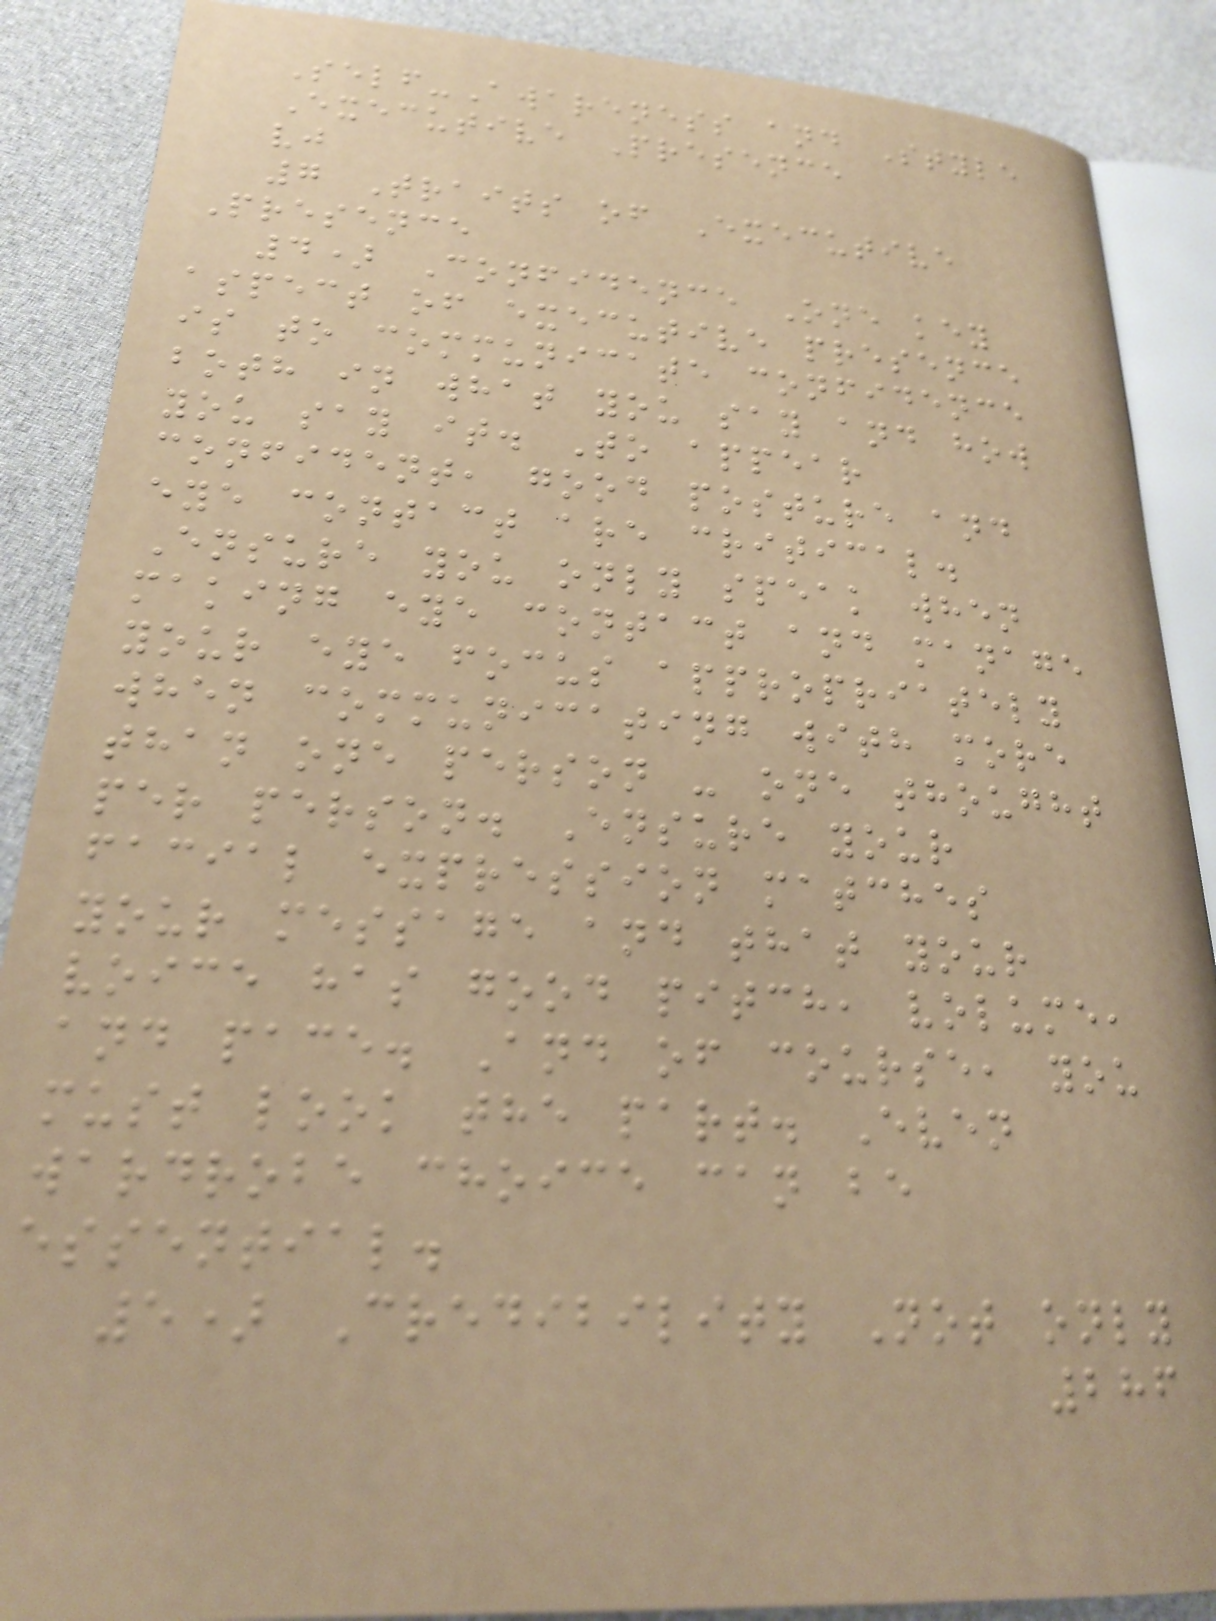Self-Awareness and Style
Executive Presence
vj
7 Traits of Executive
Presence
4) Confidence One key
aspect of executive presence
is to communicate confidence
both in what you say and how
you say it. To appear
confident, good posture and
eye contact are critical.
Ensure you only speak when
making eye contact and manage
your eye focus appropriately
when communicating with more
than one person - one thought
per person. Ensure your
facial expression matches
your message and that your
voice has good pitch, volume,
and pace. And of course, you
must look the part. Even
wardrobe choice can be
essential.
5) Credibility Not only
286
